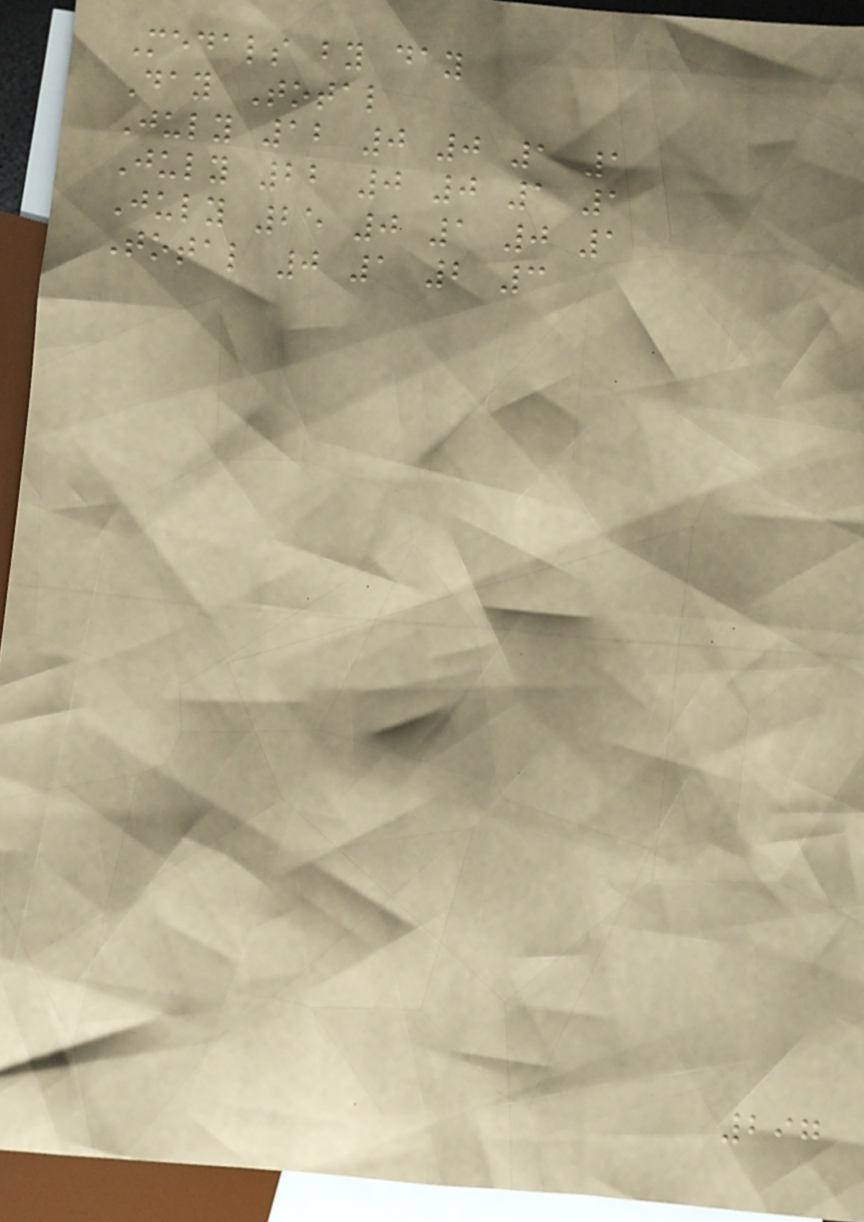Medals by day
Day Total
July 12 0 0 1 1
July 22 0 0 1 1
July 25 0 1 0 1
Total 0 1 2 3
297
